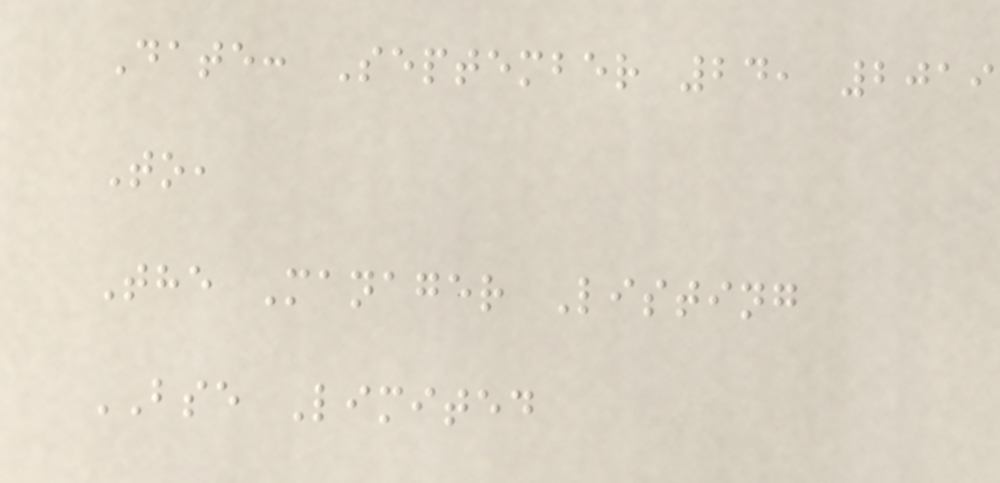Date: September 24, 2019
To,
The Manager Listing
BSE Limited
